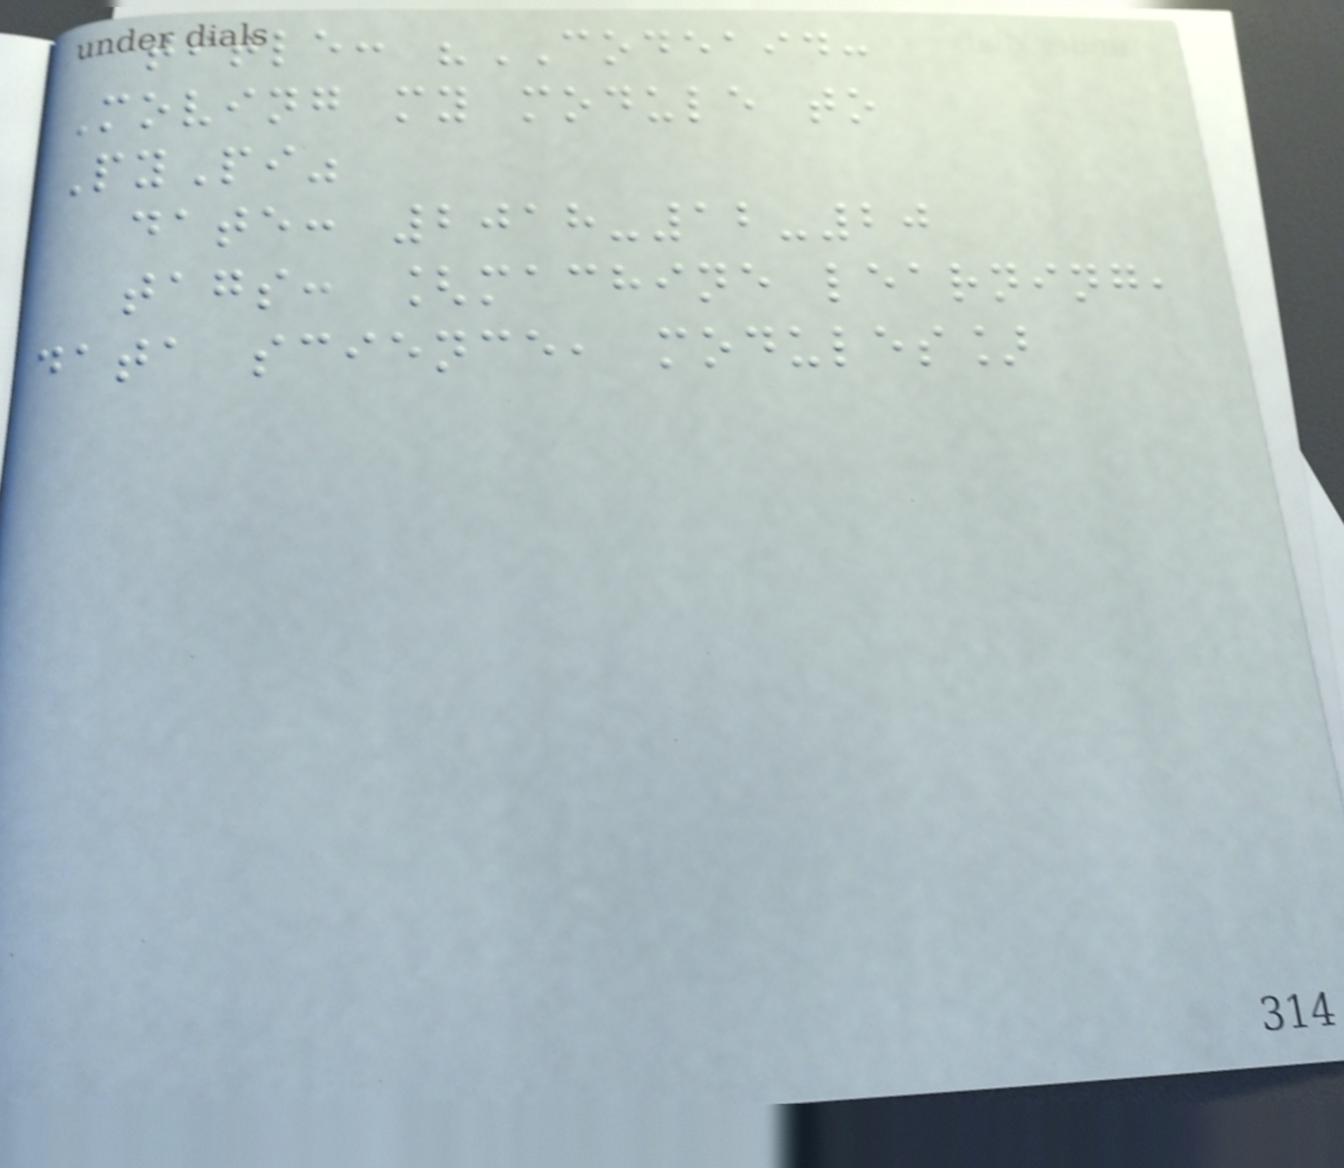title: "CODEAID:
Moving my module to
PyPi"
date: 2018-12-20
tags: [machine learning,
data science, modules]
